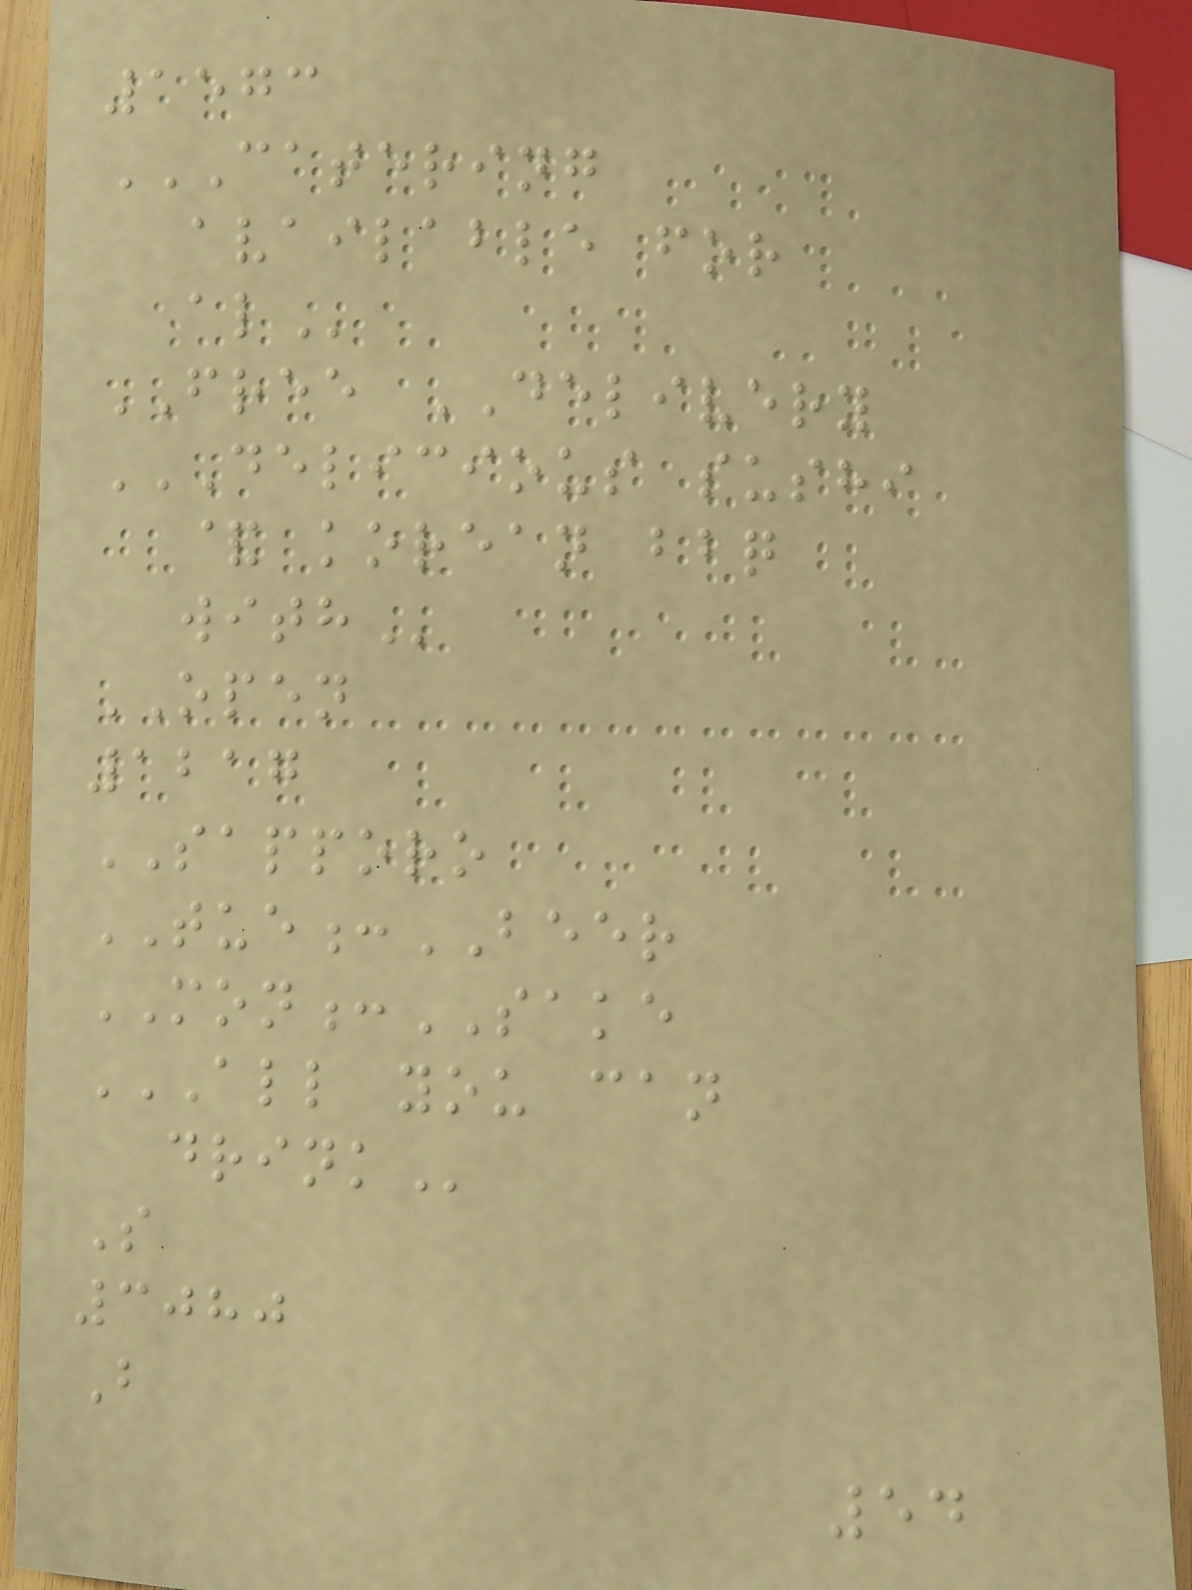1573
CATERING
AVAILABLE FOR
AL
FREE DELIVERY
DELICIOUS SUSHI
& KOREAN BBQ
WITH
OPEN
1217
SAPPORO
TUE:BEER
MON:SAKE
ALL YOU CAN
DRINK
S
3080
B
54
